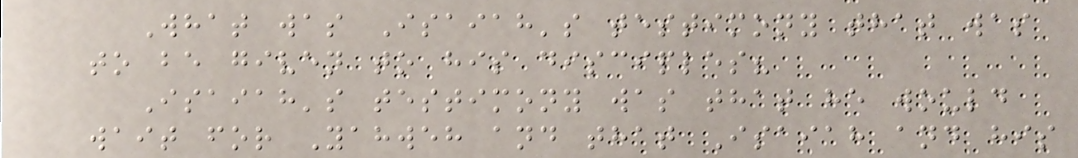What was Isaiah's testimony that was
to be given to his disciples?
Isaiah's testimony was that he would
wait for Yahweh and that Isaiah and his
